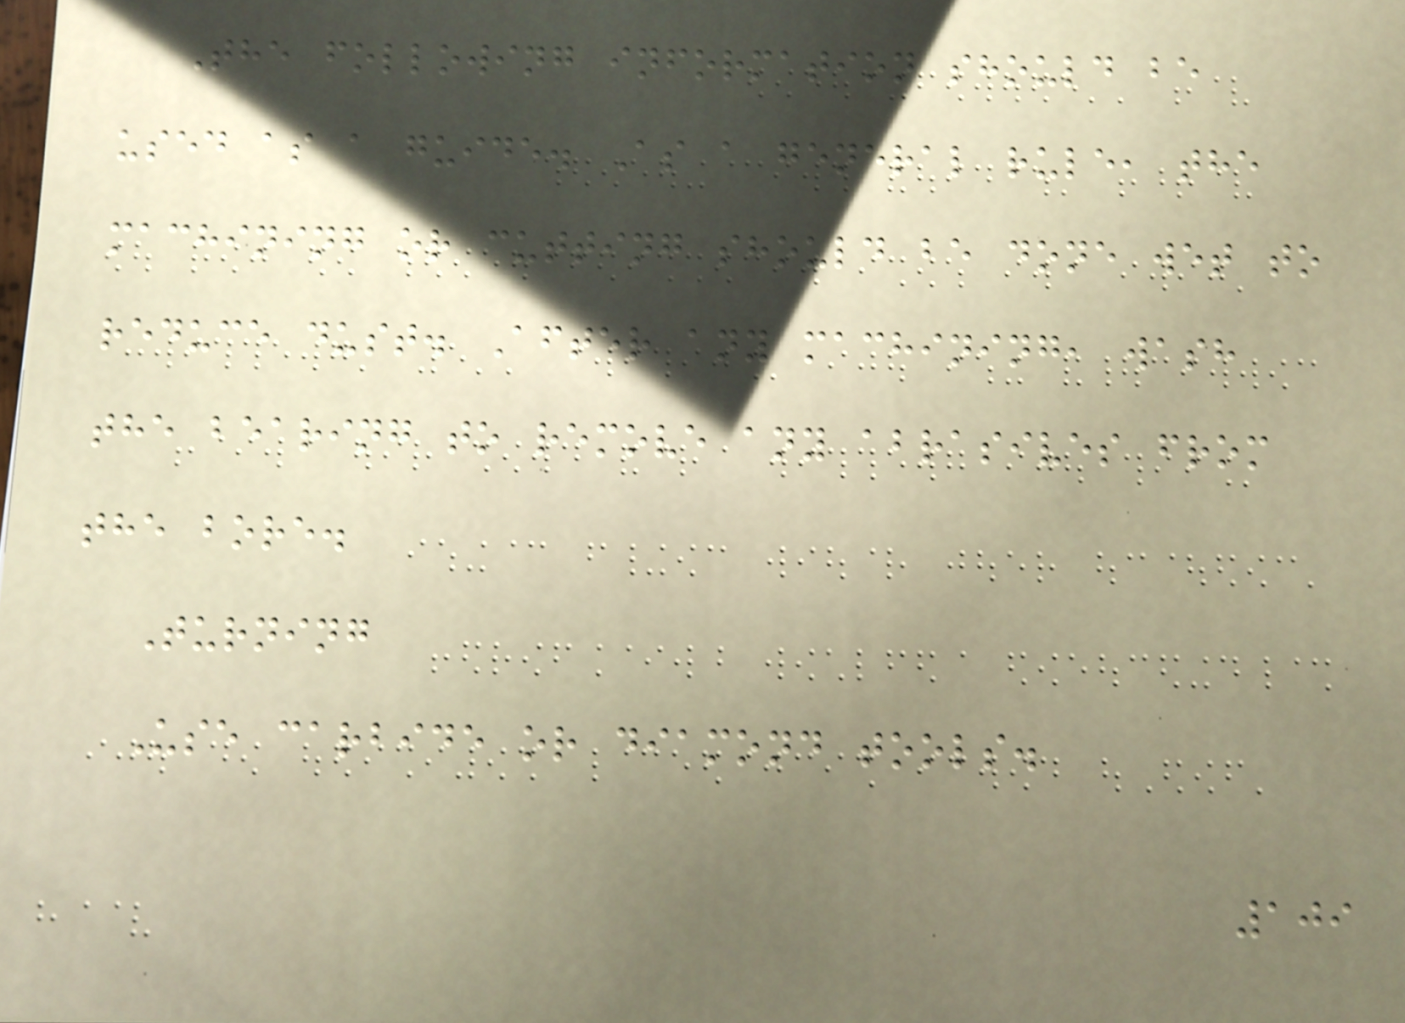The following information should be
used as a guide. As a general rule, the
machining or cutting should be done wet to
reduce dust. After any machining, wash
the bearing to remove any abrasives from
the bore.
Turning
Use carbide or diamond tools.
109
